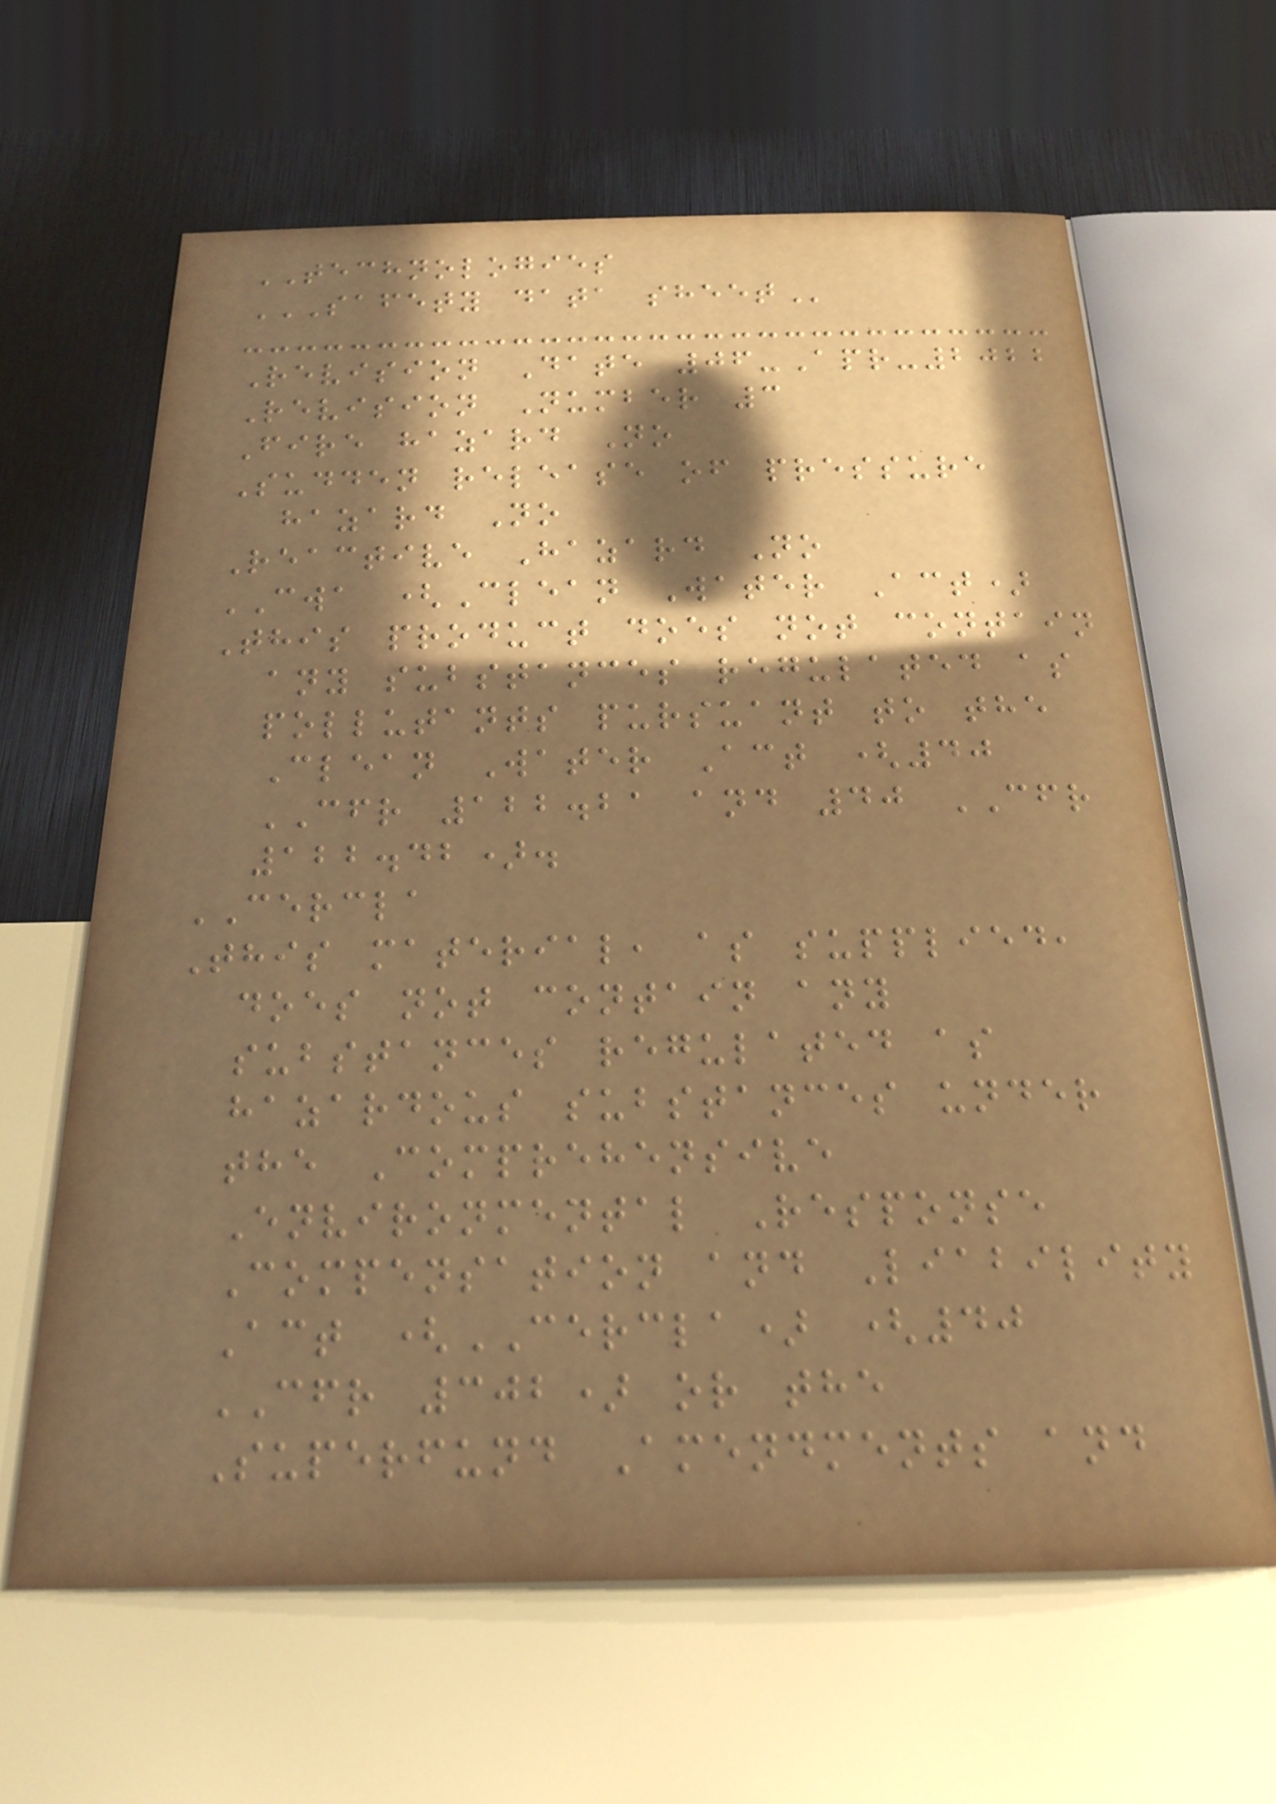TECHNOLOGIES
SAFETY DATA SHEET
Revision Date 06-Apr-2022
Revision Number 3
Fire hazard No
Sudden release of pressure
hazard No
Reactive Hazard No
CWA (Clean Water Act)
This product does not contain
any substances regulated as
pollutants pursuant to the
Clean Water Act (40
CFR 122.21 and 40 CFR
122.42).
CERCLA
This material, as supplied,
does not contain any
substances regulated as
hazardous substances under
the Comprehensive
Environmental Response
Compensation and Liability
Act (CERCLA) (40
CFR 302) or the
Superfund Amendments and
